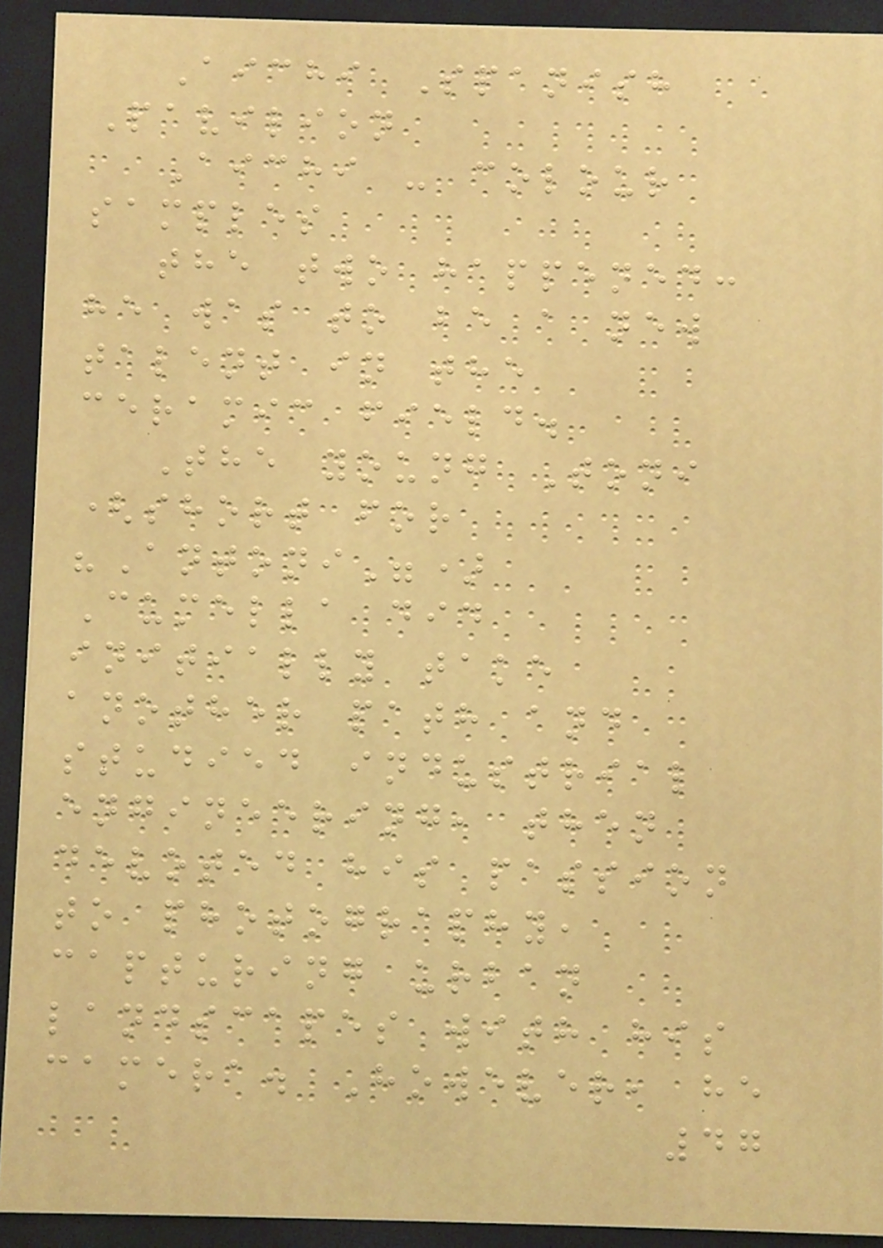Aichi Spanish
Pavilion
Aichi - colour
samples
the two happened:
he was to be a new
talent in the
ceramic field.
The young Toni
(short for
"Antoni")
Cumella did
initially take
another path and
studied industrial
engineering, then
devoted his passion
to photography,
capturing urban
landscapes with his
camera. However, he
47
